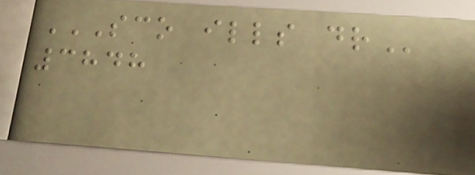SCO ILLS DR
3848
